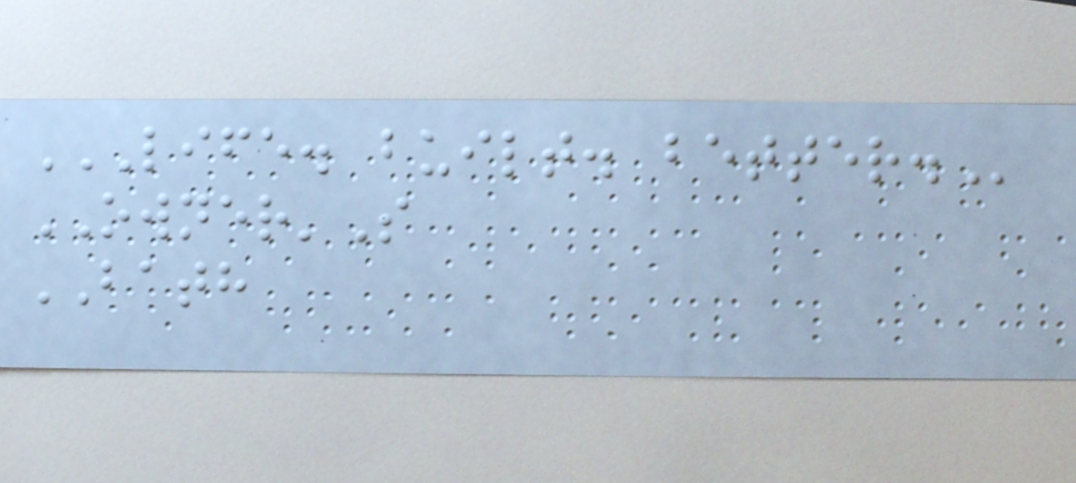LIFE. BUILT. BETTER.
OWNER'S
BATH
